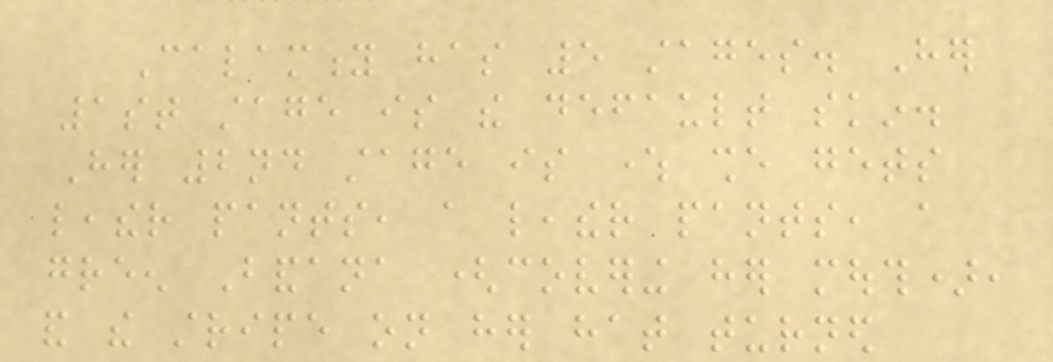Calamity has 5 stages. Her
1st stage is the default skin.
Her 2nd stage is where she gets
leather pants, a leather pants, a
green Bandana (covering her mouth),
and the stripe on her hat turned
